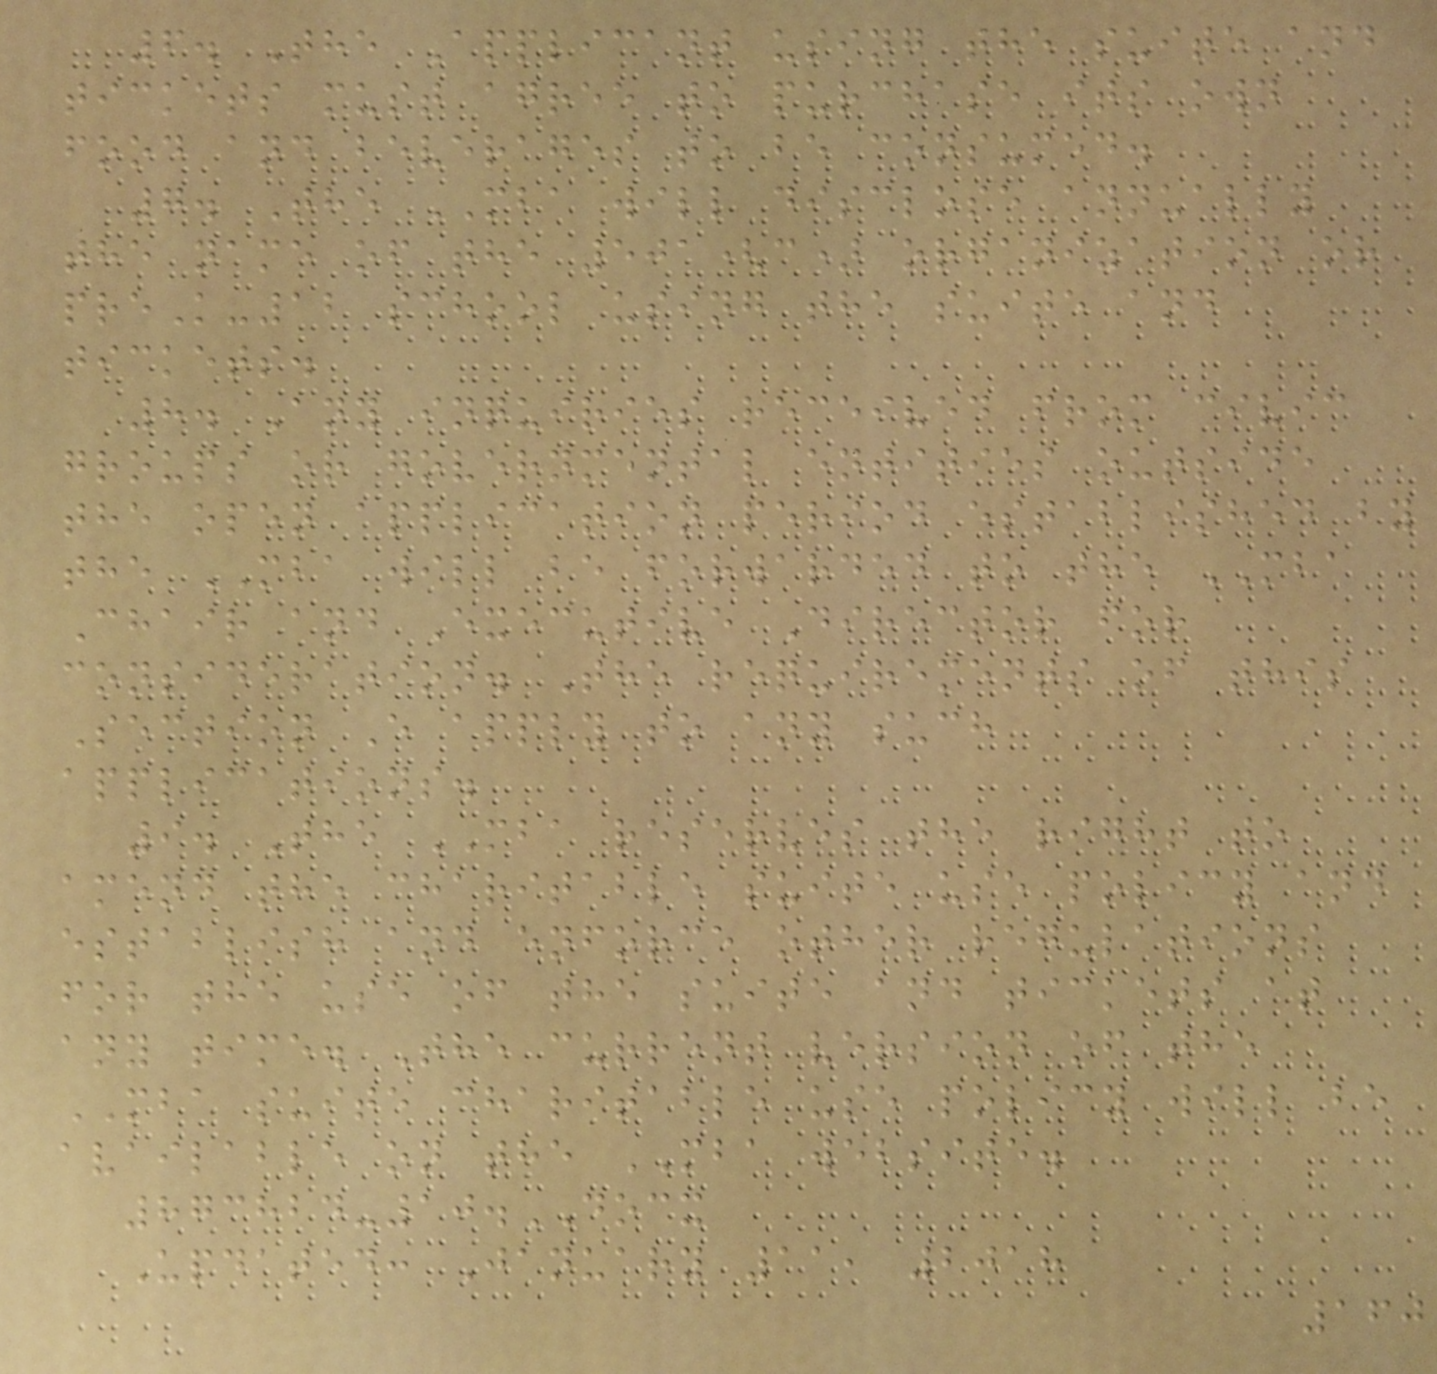6. The Applicant using the suite and
tickets must agree to purchase its own
food and beverages to be consumed.
7. The MBA will disclose annually
the name of the 501(c) organization or
preK-12 school using the suite and
tickets.
8. Any inquiries received from civic
groups or governmental entities outside
the open application period established by
the MBA will be forwarded to the MBA
Chair and Executive Director for
consideration. The requirements of this
Section E apply to any such
applications.
9. The MBA reserves the right to
amend the charitable suite use policy and
establish and enforce other regulations
for the use of the suite and tickets at
any time. The current version of the
MBA suite charitable use policy will be
available on the MBA website.
873824-10.DOCX
Updated: January 11, 2018
160
